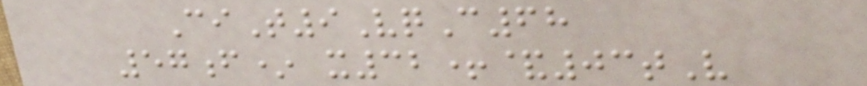CiT9VqC68
57f* x32+&03tV
